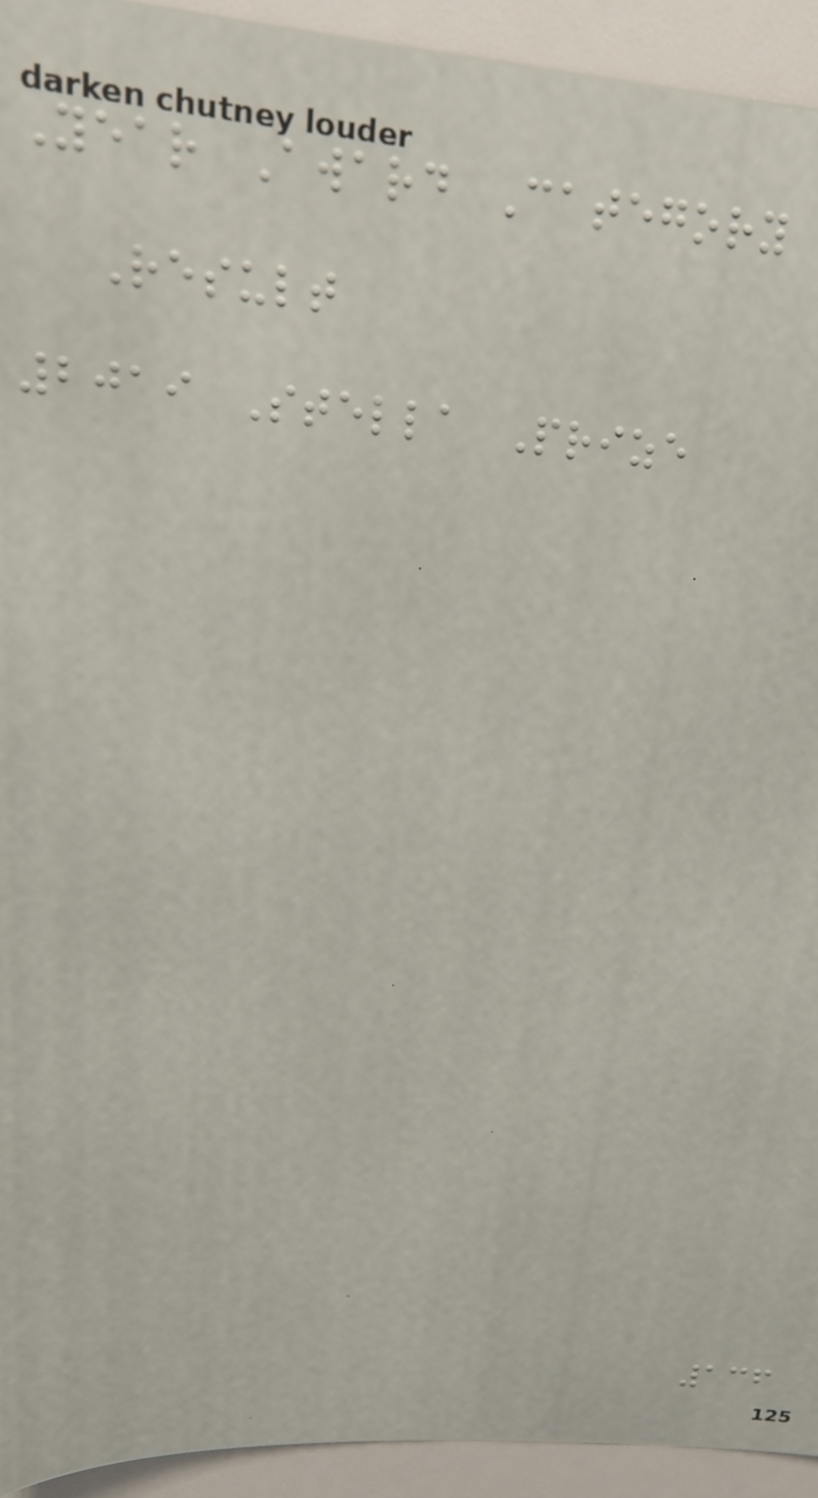Year Award Category
Result
2019 Stella Prize
136
